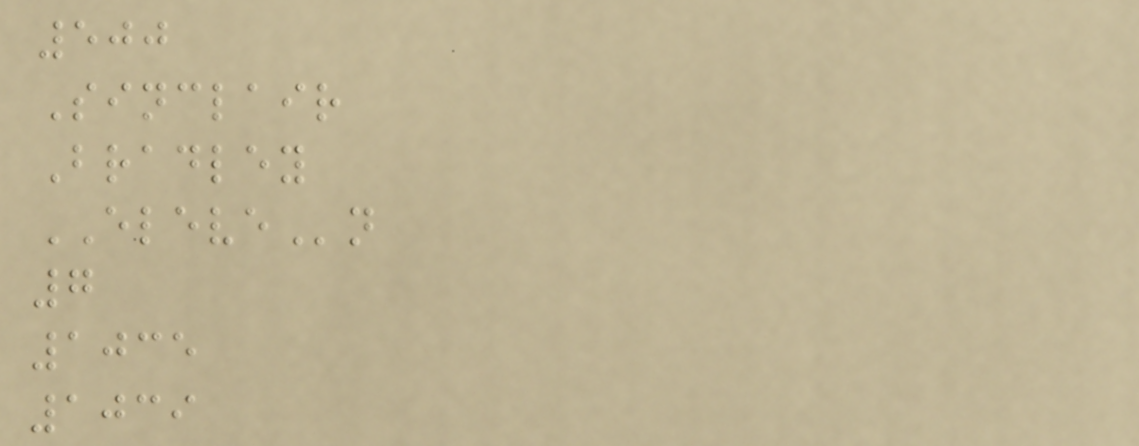500
Sinclair
Bradley
ELEVEn
7
1035
1039
